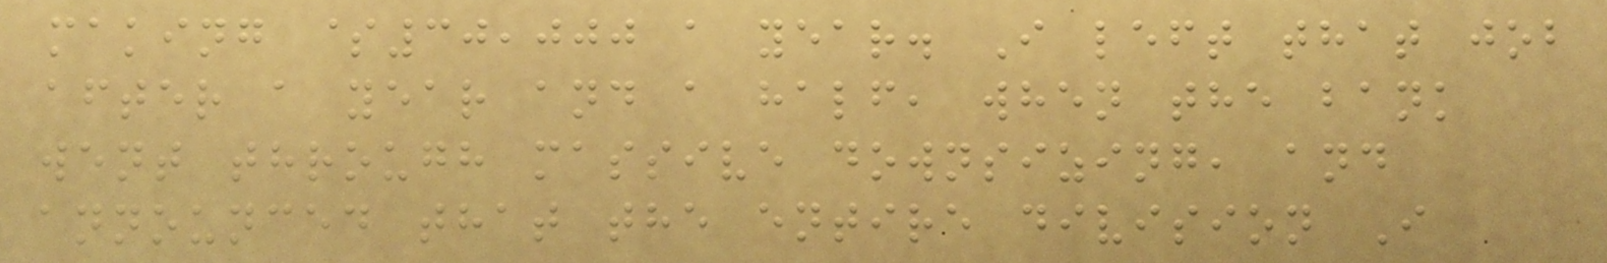making $30,000 a year. I left that job
after a year and a half, when the bank
went through massive downsizing, and
announced that the entire division I
